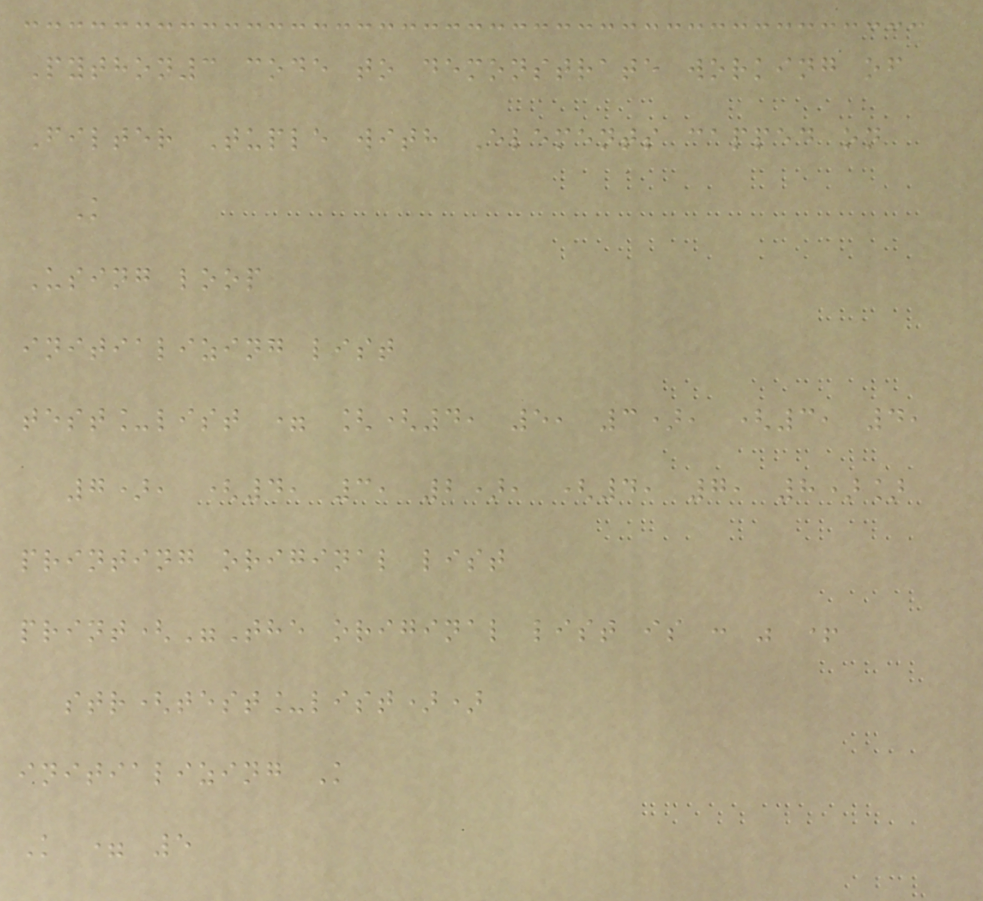Python3 code to demonstrate working of
Filter Tuple with Elements capped on
K
Using loop
initializing list
test_list = [(4, 5, 3), (3, 4,
7), (4, 3, 2), (4, 7, 8)]
printing original list
print("The original list is : " +
str(test_list))
initializing K
K = 5
